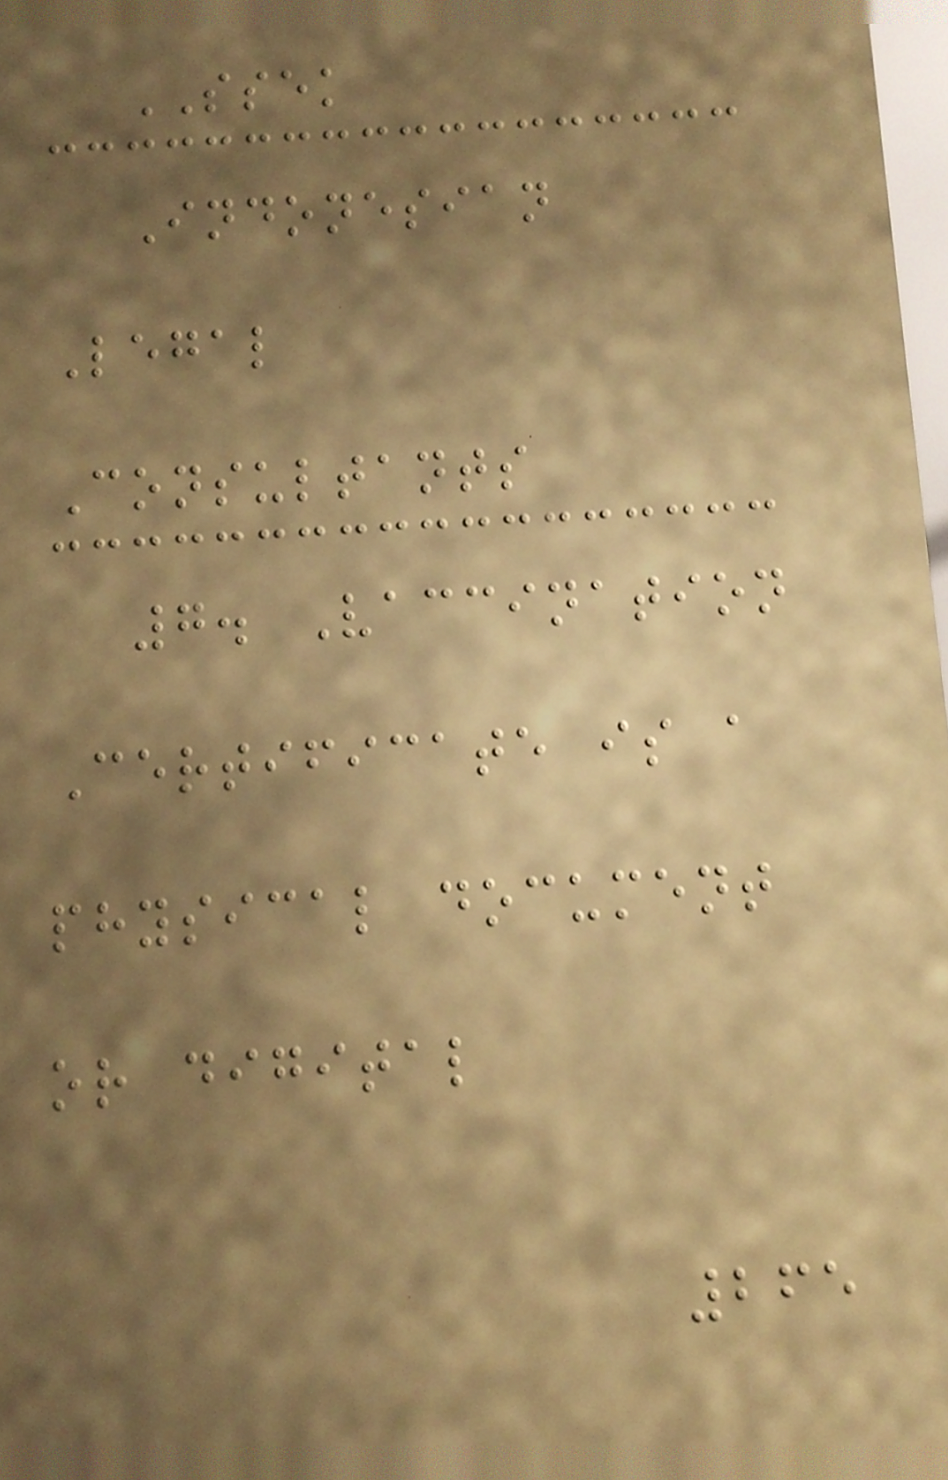SSEK
Indonesian
Legal
Consultants
7. Vaccination
Certificate is a
physical document
or digital
265
